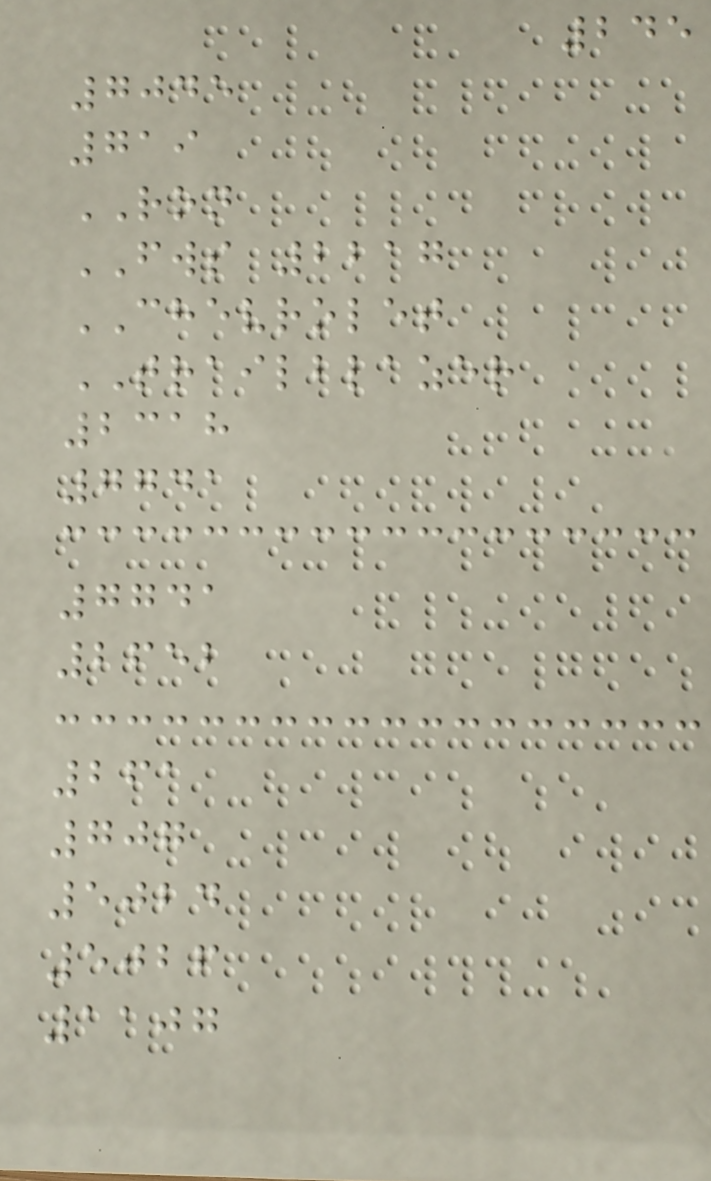245
7045
719
RON
FWS 2217
CHEVROLET
TRAILBLAZER
2318
7741
7741
2652
261
707
5024
5026
1107
